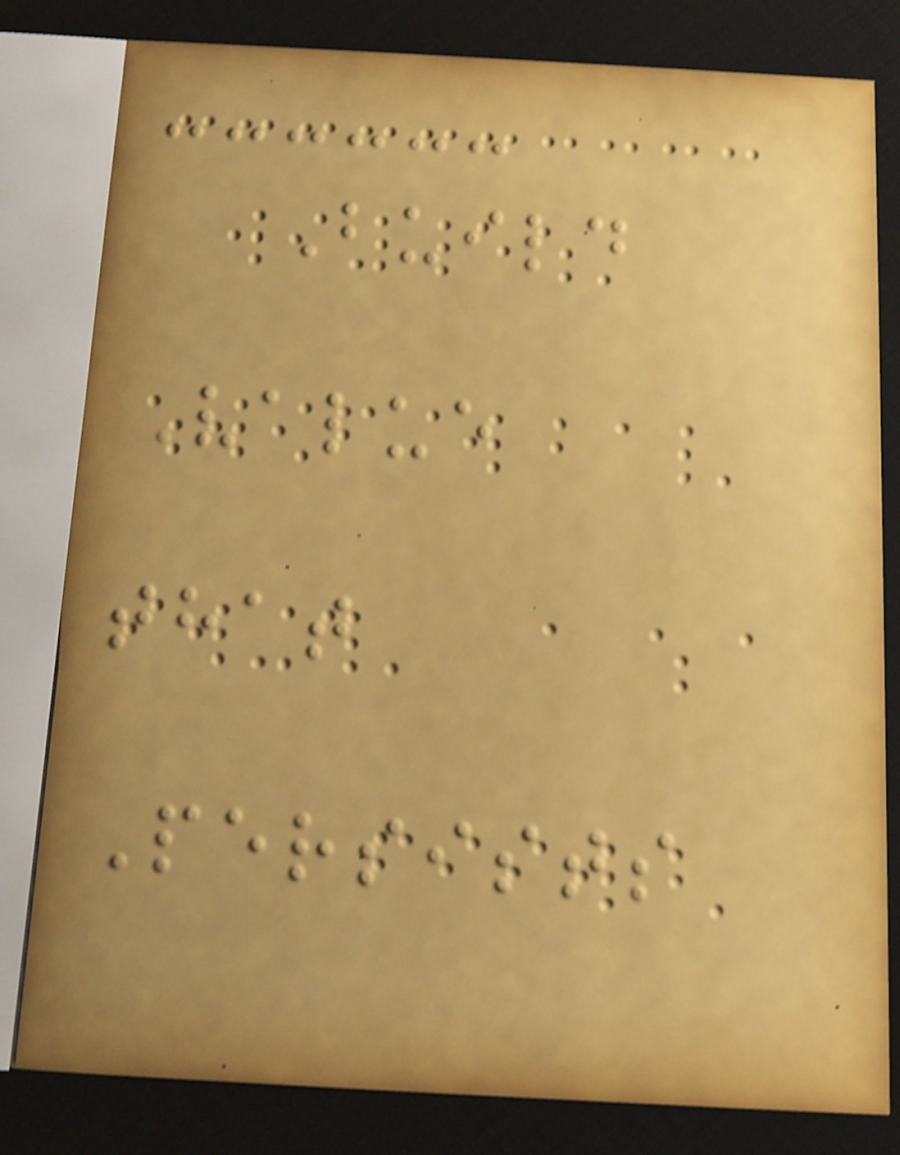Build
Value
that
Persists
